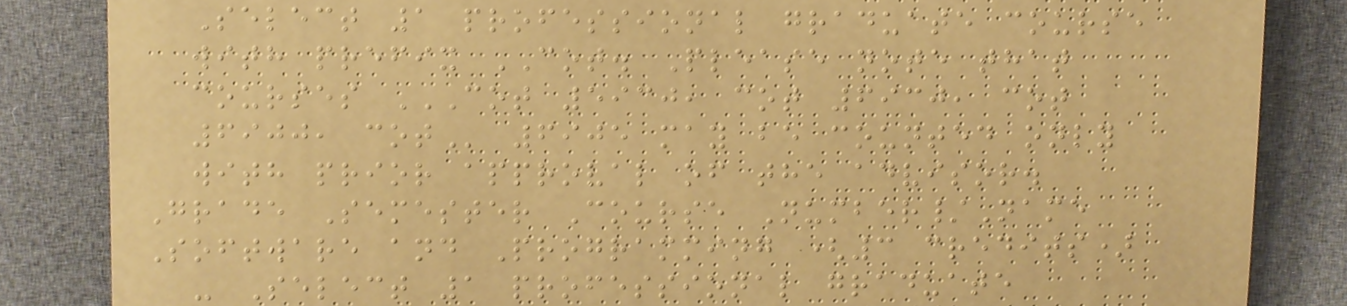Select 1 professional graduate course
with prefix COT. Please note that
courses COT 5930, COT 6930, COT
6900, COT 6905 may be counted only
with prior approval of the advisor.
Grade Semester Course Number/Name
Software and Programming (3 credits)
- Select 1 professional graduate
